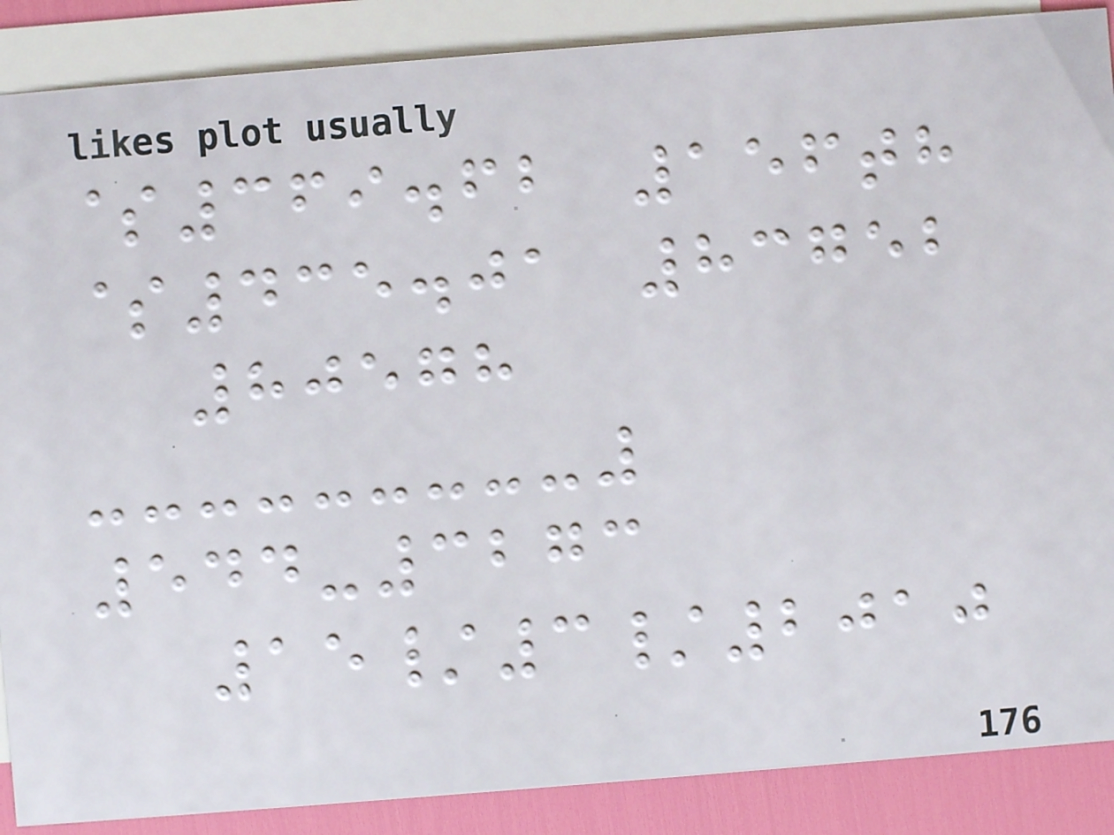$369.62 156th
$435.01 83752
80578
544-3273
15/3/2010
